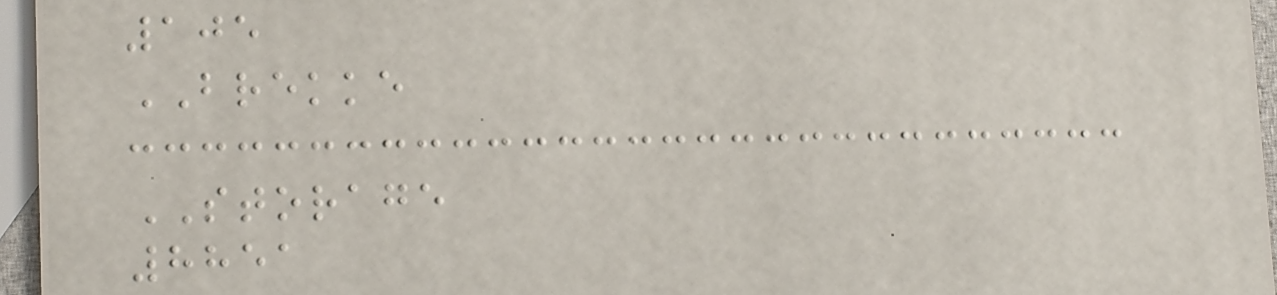105
BREKKE
STORAGE
8851
